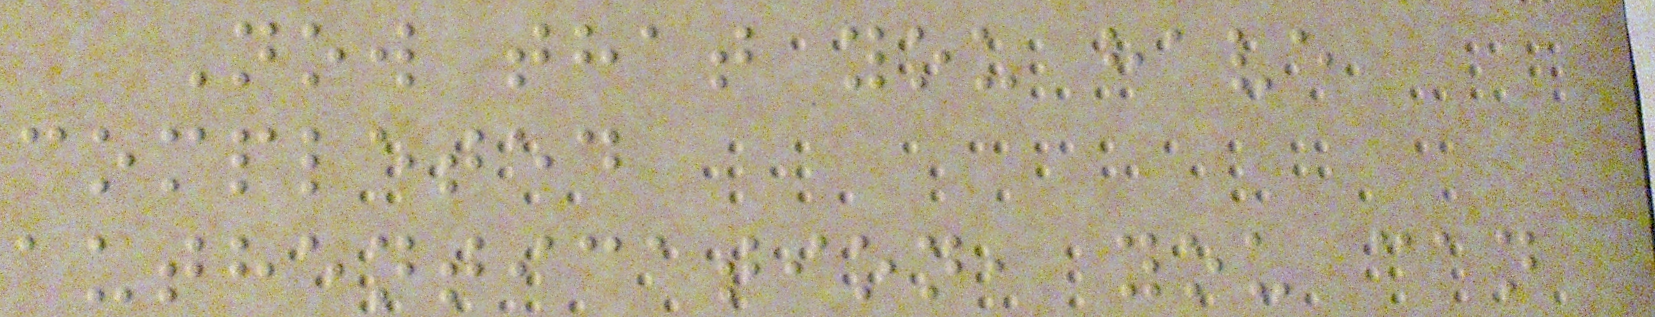Now that you have
completed
authentication, you can
